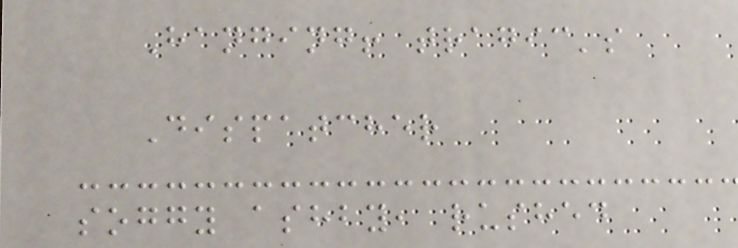Hanging! tragic's
Dispatcher
soggy ashby, rushed
